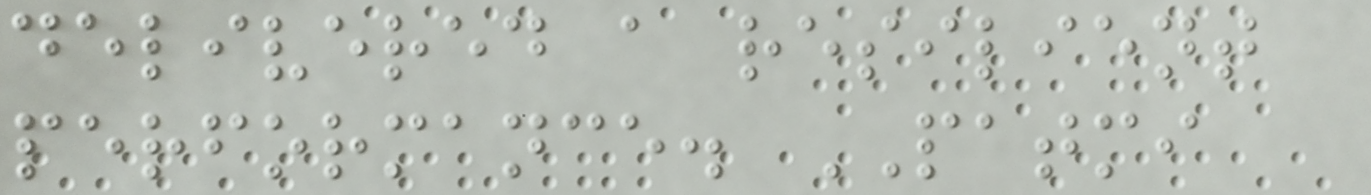delivered a resilient
performance. PATMI
